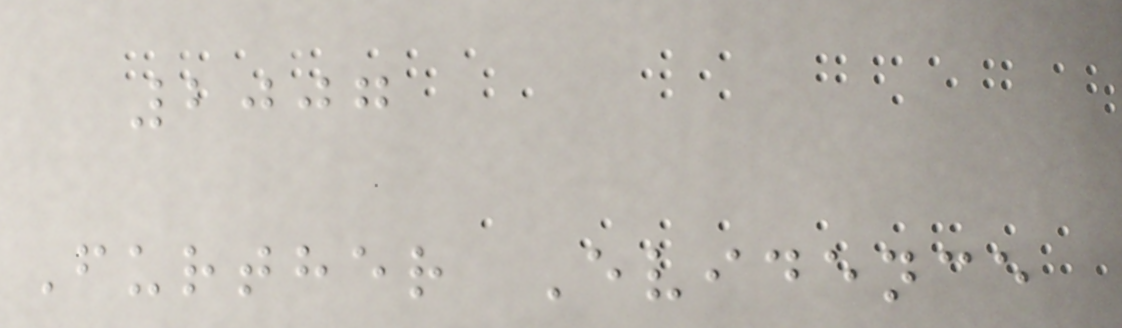2007
Further Evidence
